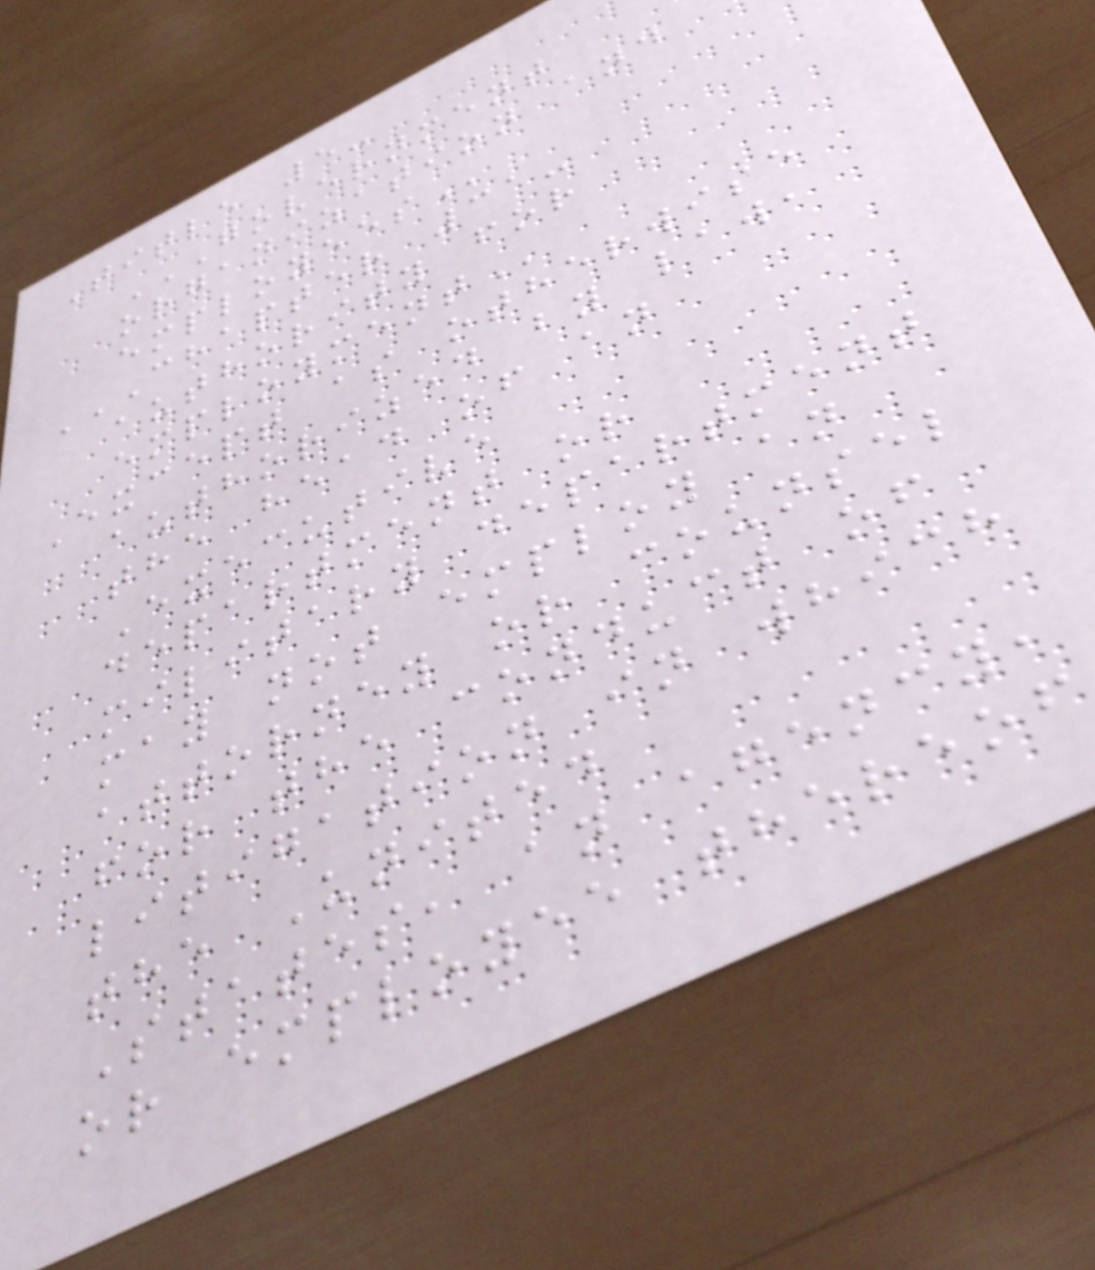Title 5-
GOVERNMENT
ORGANIZATION AND
EMPLOYEES
CHAPTER 31-
AUTHORITY FOR
EMPLOYMENT
Except as otherwise
authorized by law,
the head of an
Executive
department or
military department
may not employ an
attorney or counsel
for the conduct of
litigation in which
the United
States, an agency,
or employee thereof
